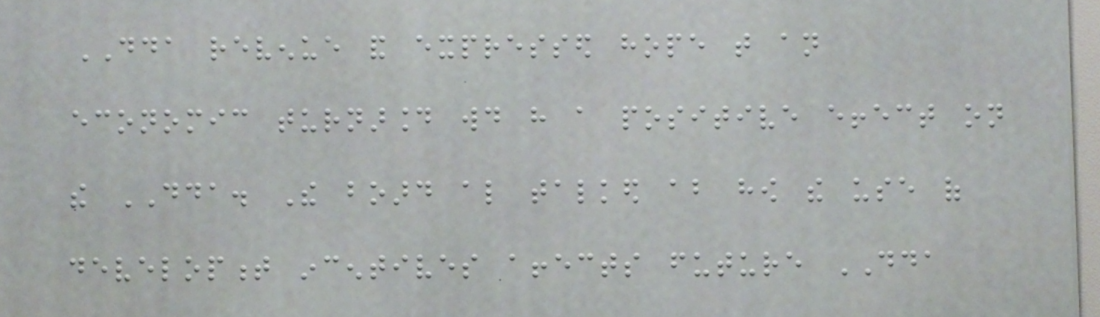DDA revenue and expressed hope that an
economic turnaround would have a positive effect on
the DDA. The board also talked about how the use of
development incentives affects future DDA
